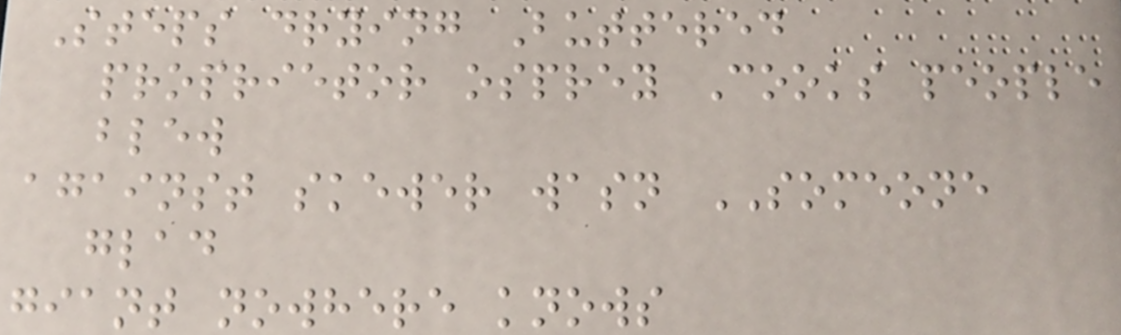Steps drying Buttered
proprietor osprey Cooks people
blew
against skewer wasn SOMEONE
glad
giant nowhere knows
